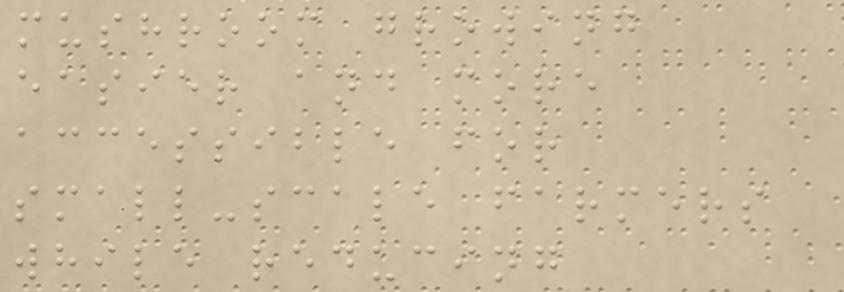mushroom growing
easier and more
accessible for
small-scale farmers
while reducing
